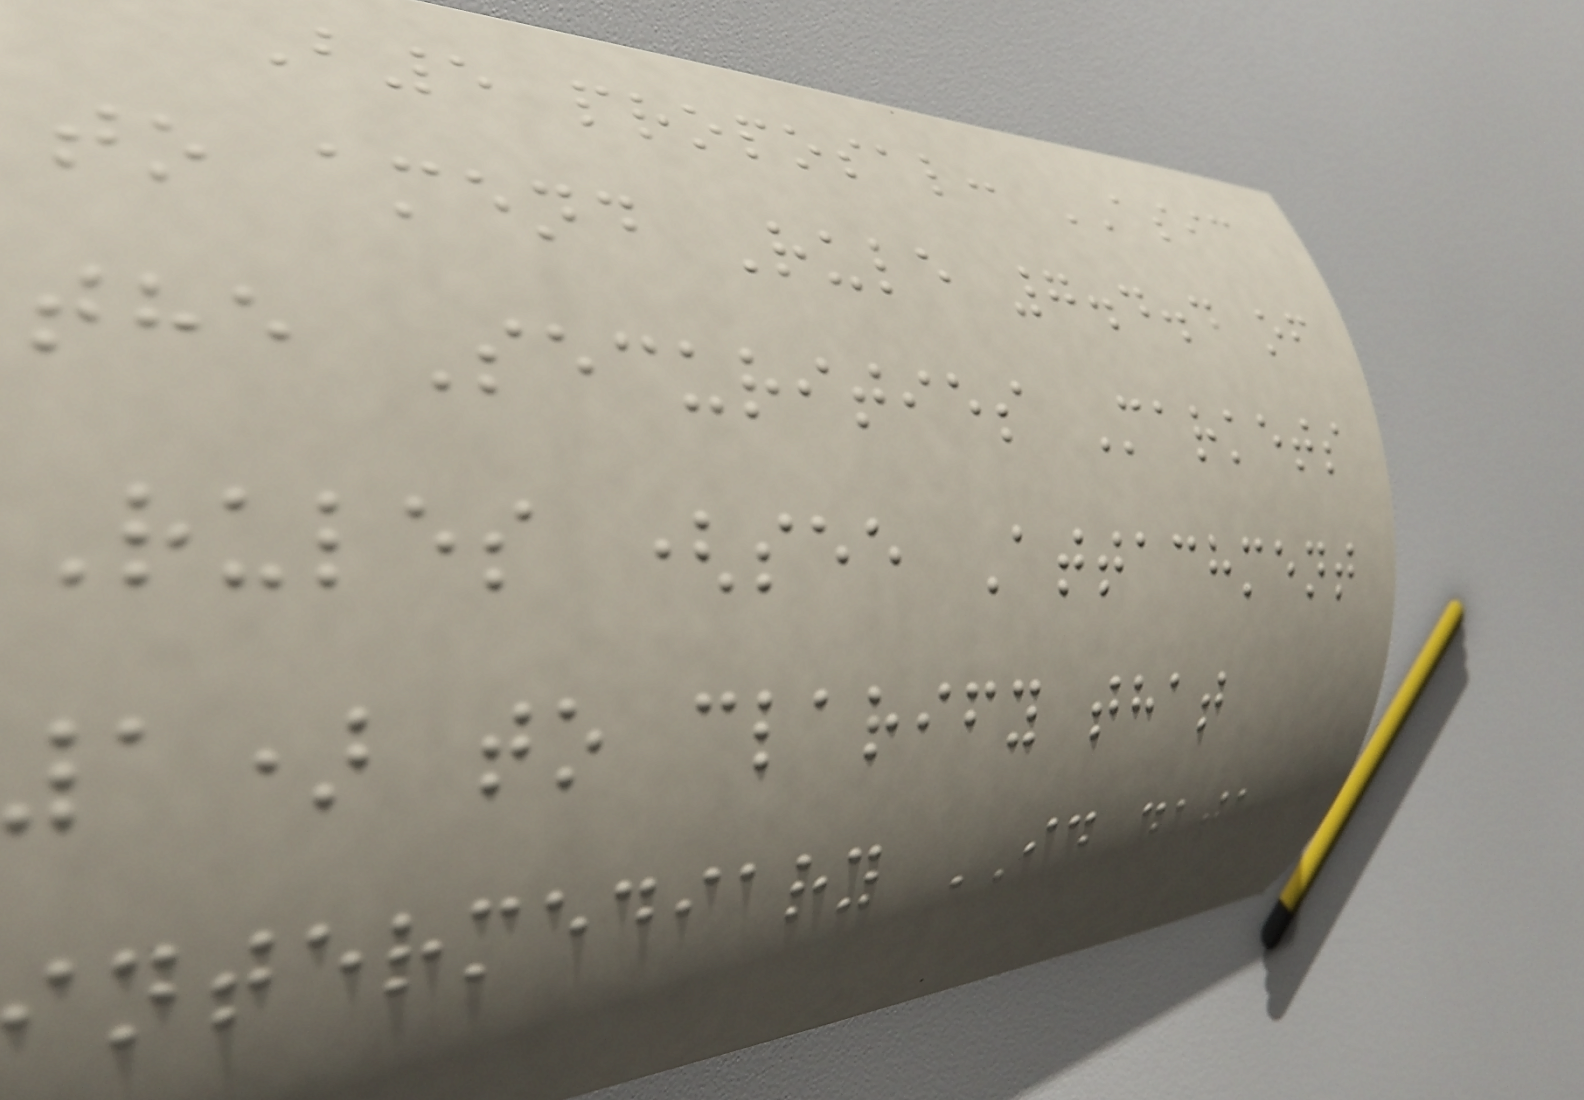B5 proposal: ASIC
to amend Rule 7.4.4 of
the Securities Markets
Rules (see Attachment
1) to clarify that
intermediary ID data
